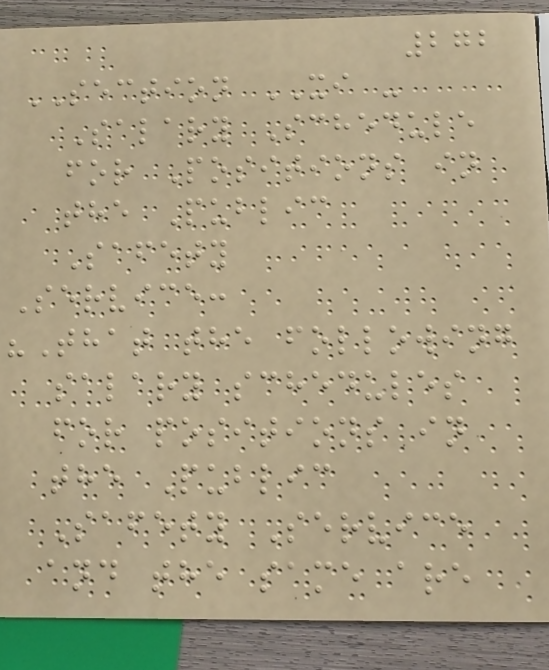272
SECTION XI -
Salary Schedule
for Positions in
the Public
Safety
Service:
"That the following
salary schedules
for positions in
the Public
Safety Service
and the same are
